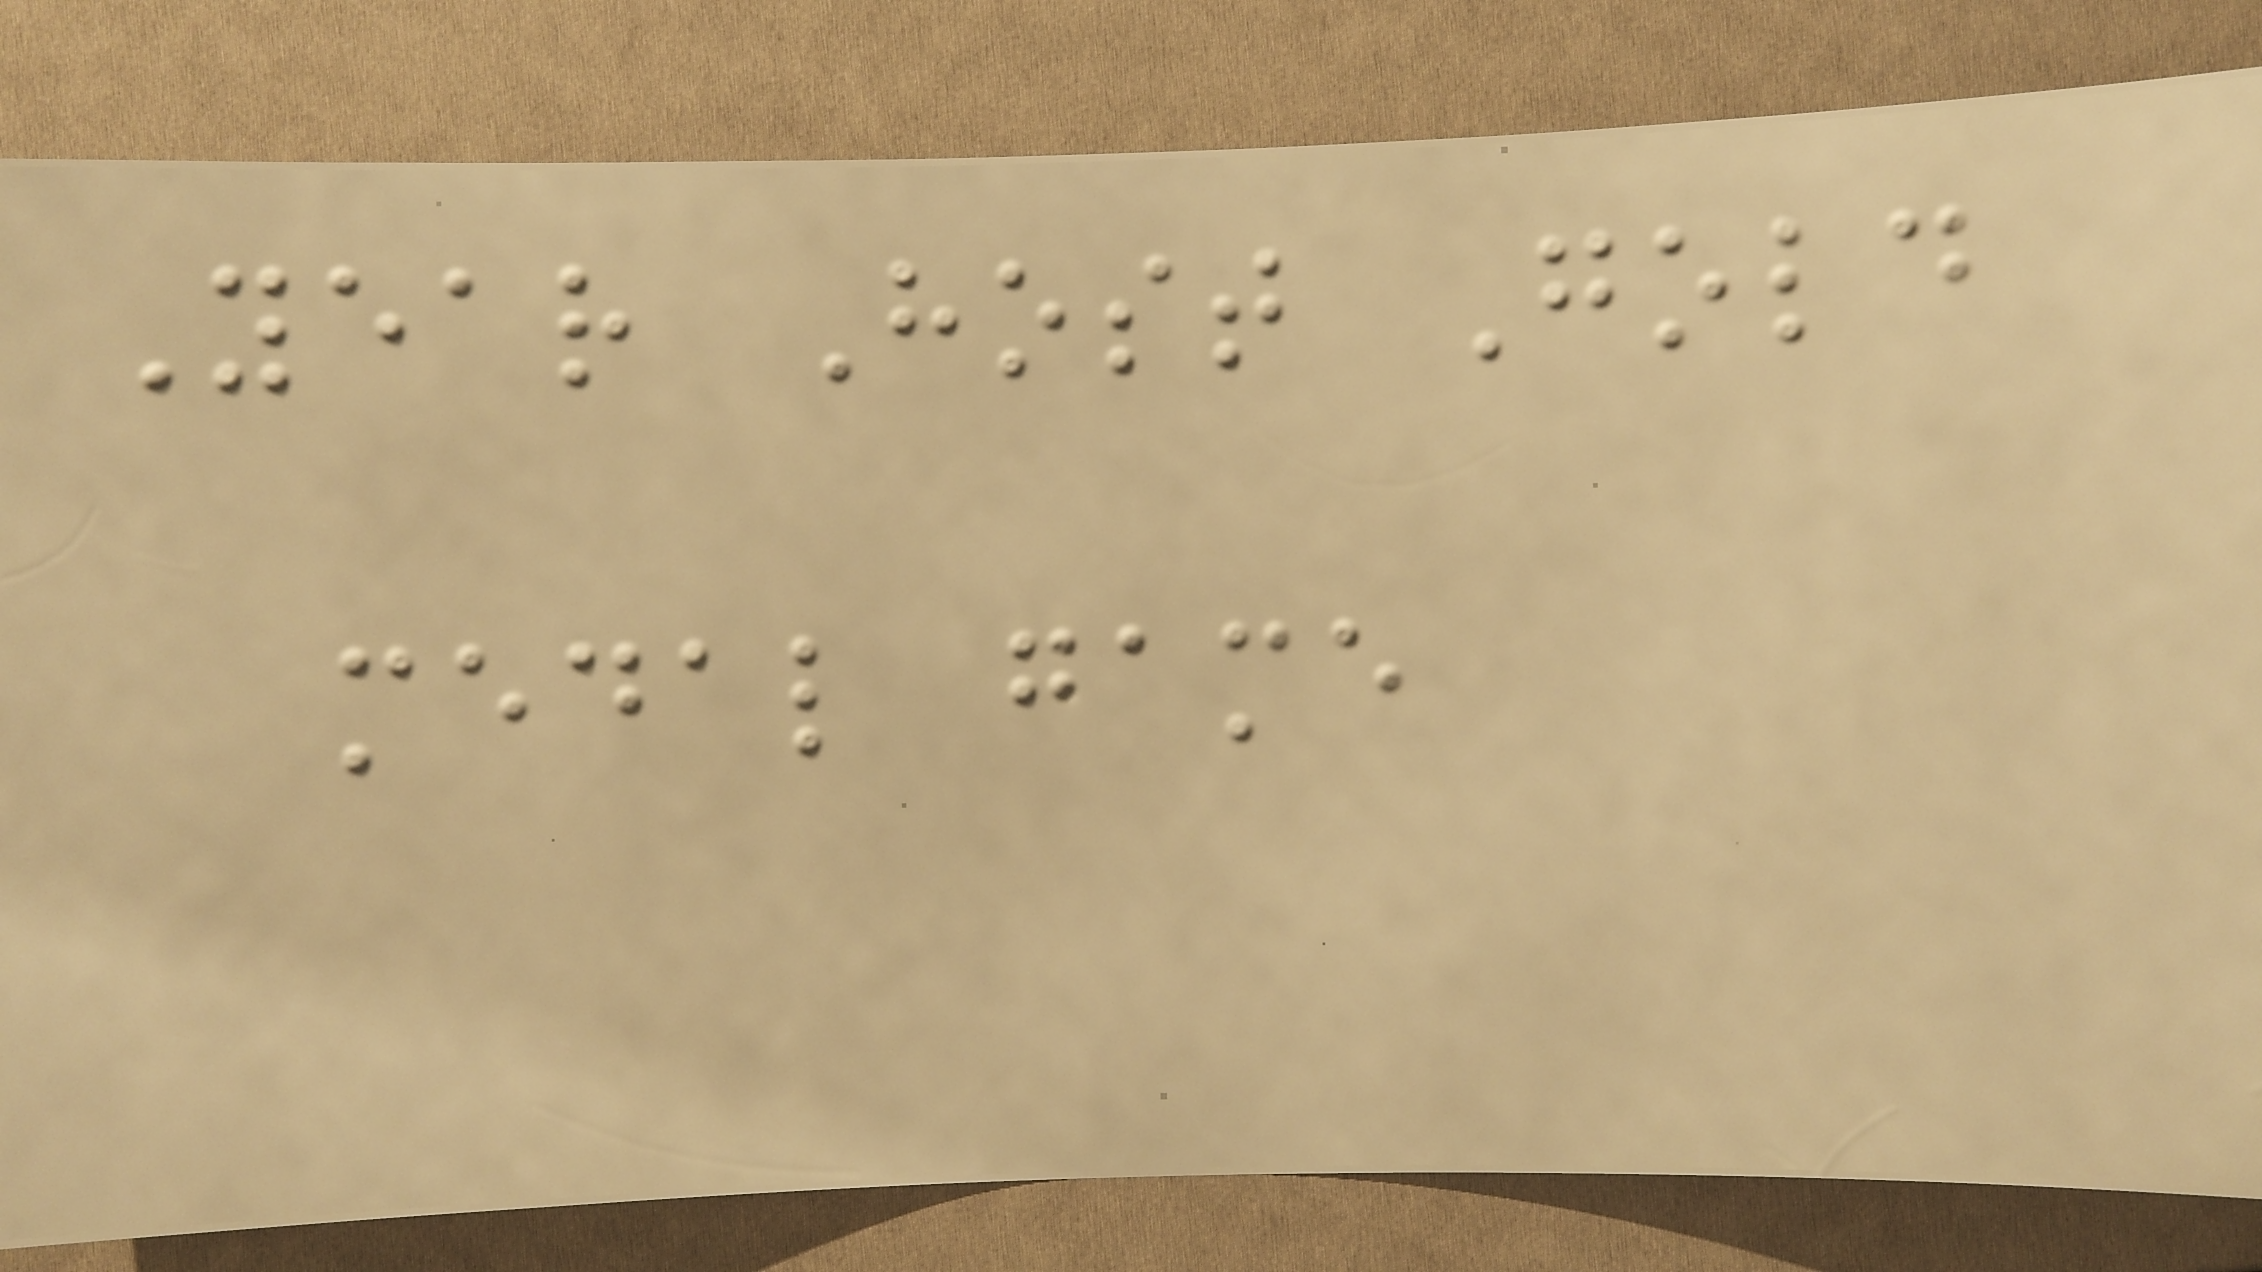Year Host Gold
medal game
